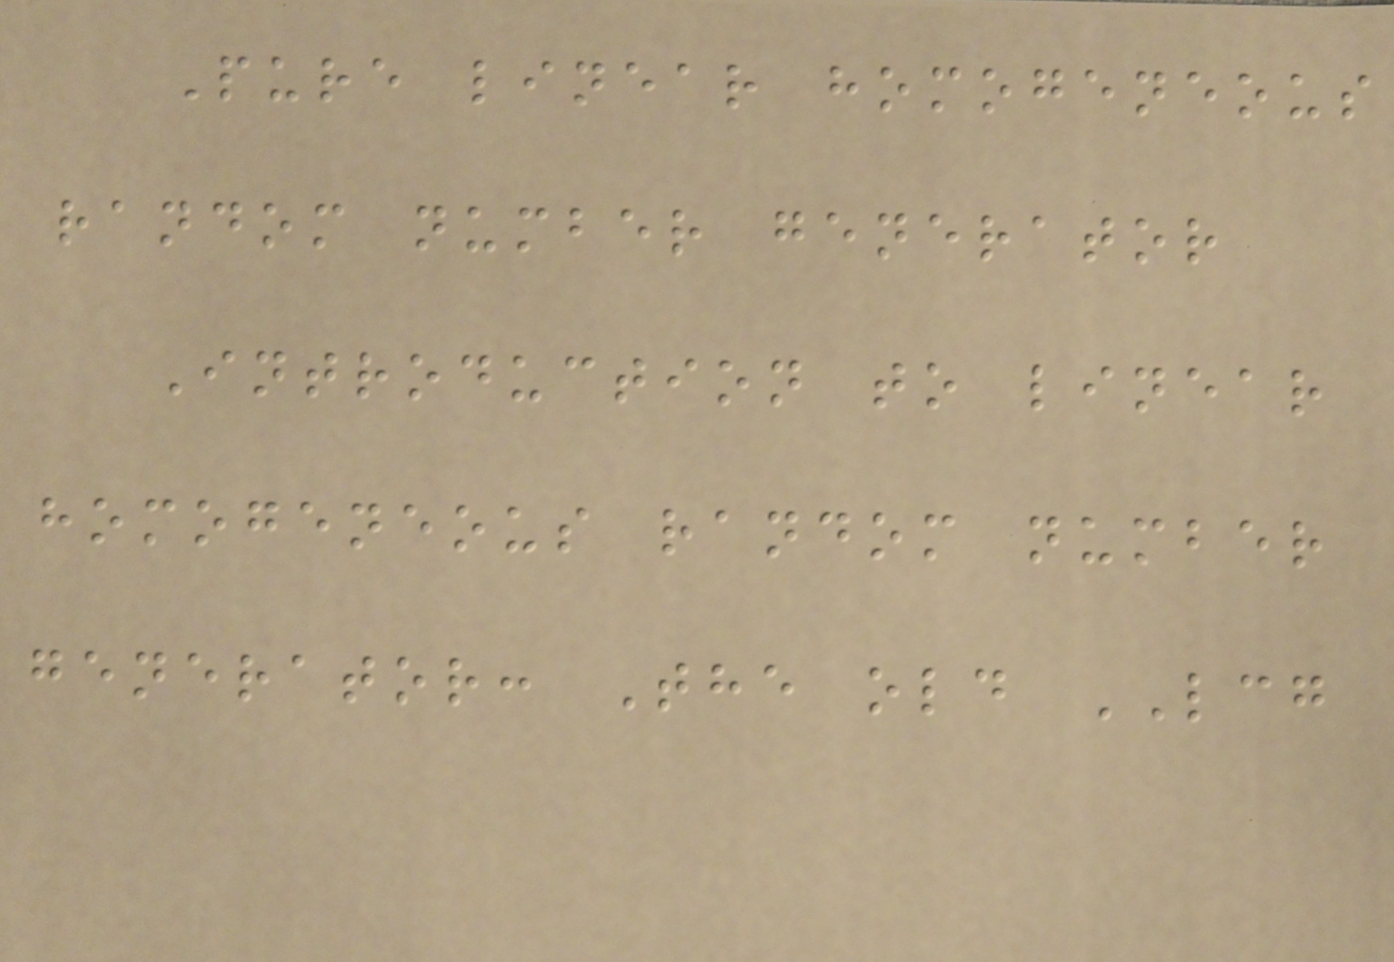Pure linear homogeneous
random number generator
Introduction to linear
homogeneous random number
generator: The old LCG
